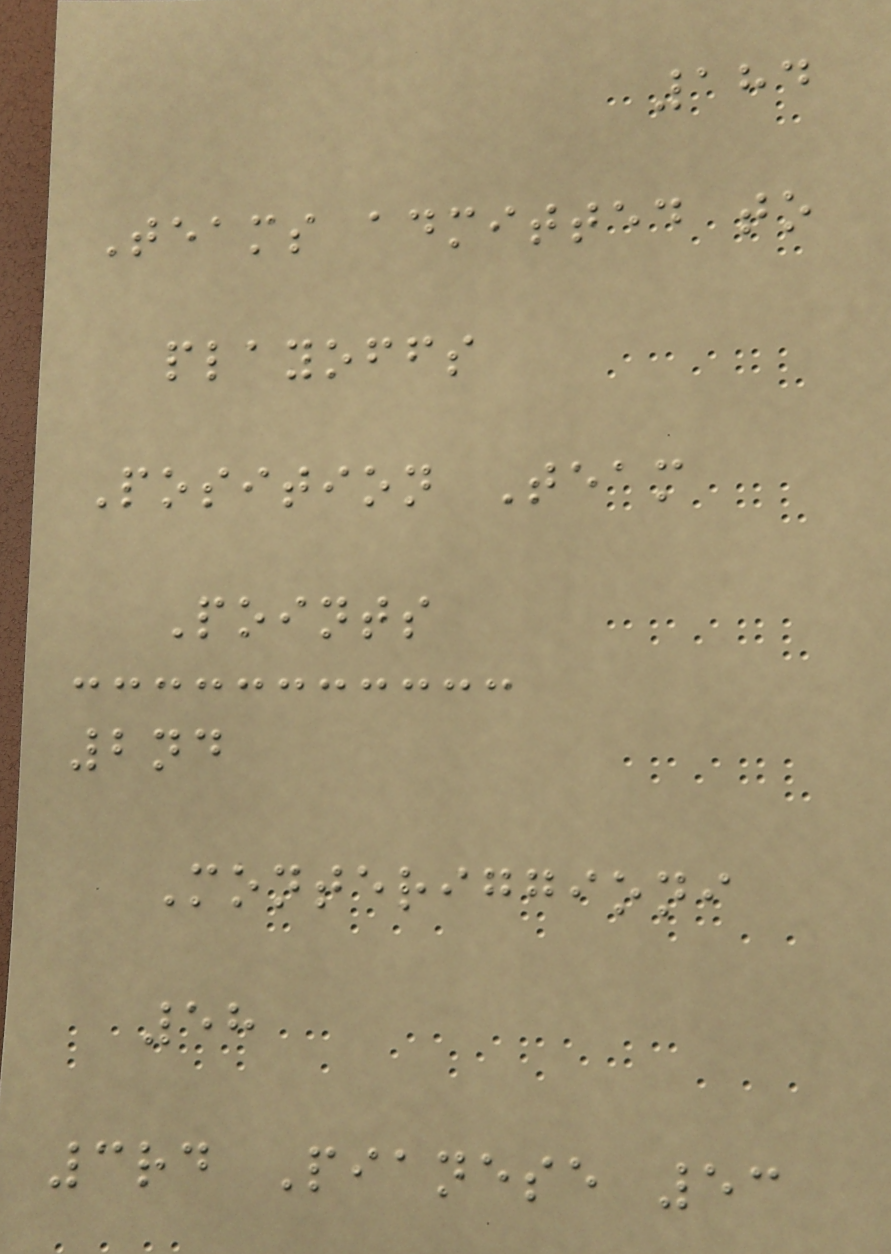184
Teams admitted to
playoffs
Position Team
Points
2nd
Monteriggioni
58
3rd Pianese 53
